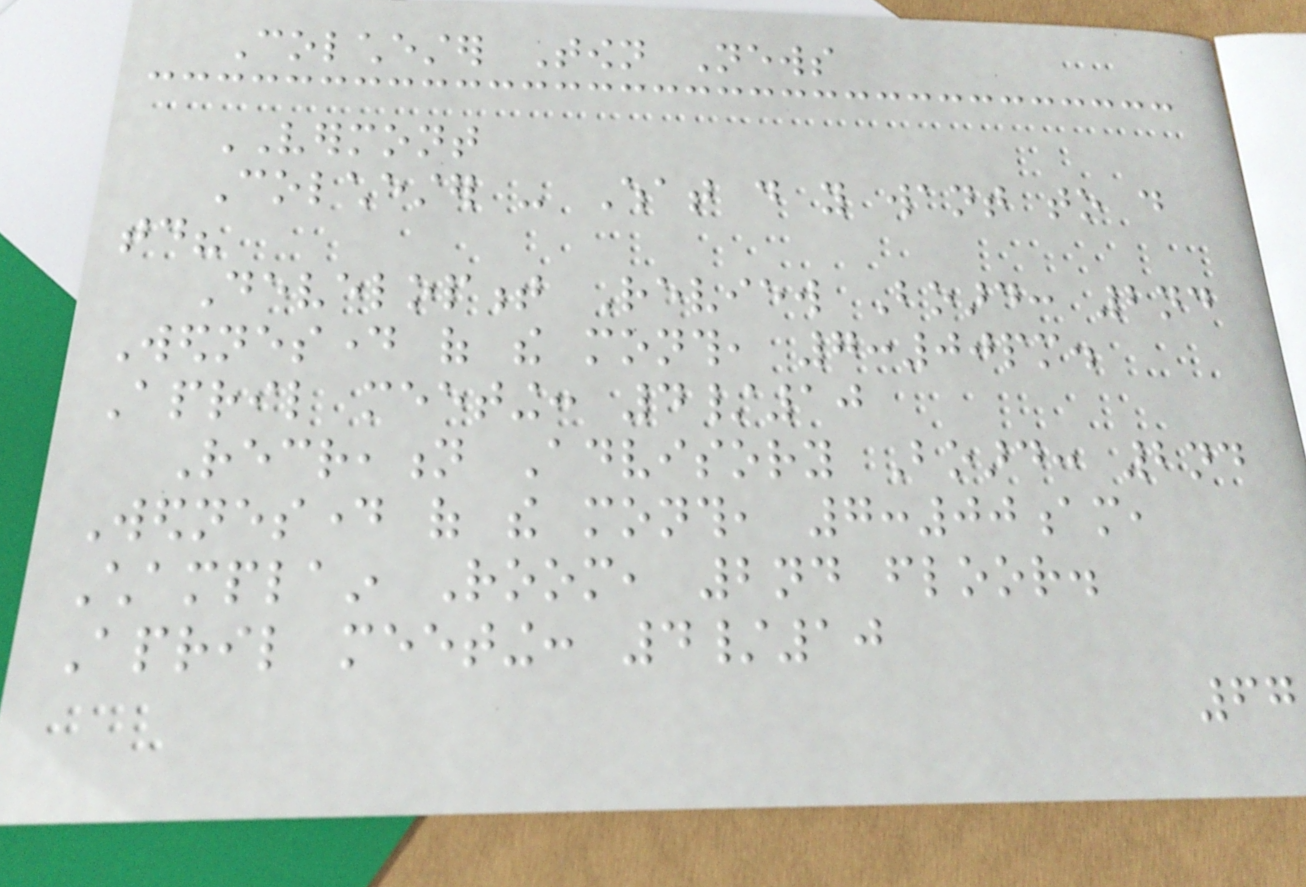Colchester Town News
VERMONT
Colchester - What do you want to do
today?
Development Review Board: 2nd
Wednesday of the month, 7:00pm.
April meeting: 4/10
Recreation Advisory Board: 2nd
Wednesday of the month, 7:00am,
Champlain Room, 2nd floor.
April meeting: 4/10
67
